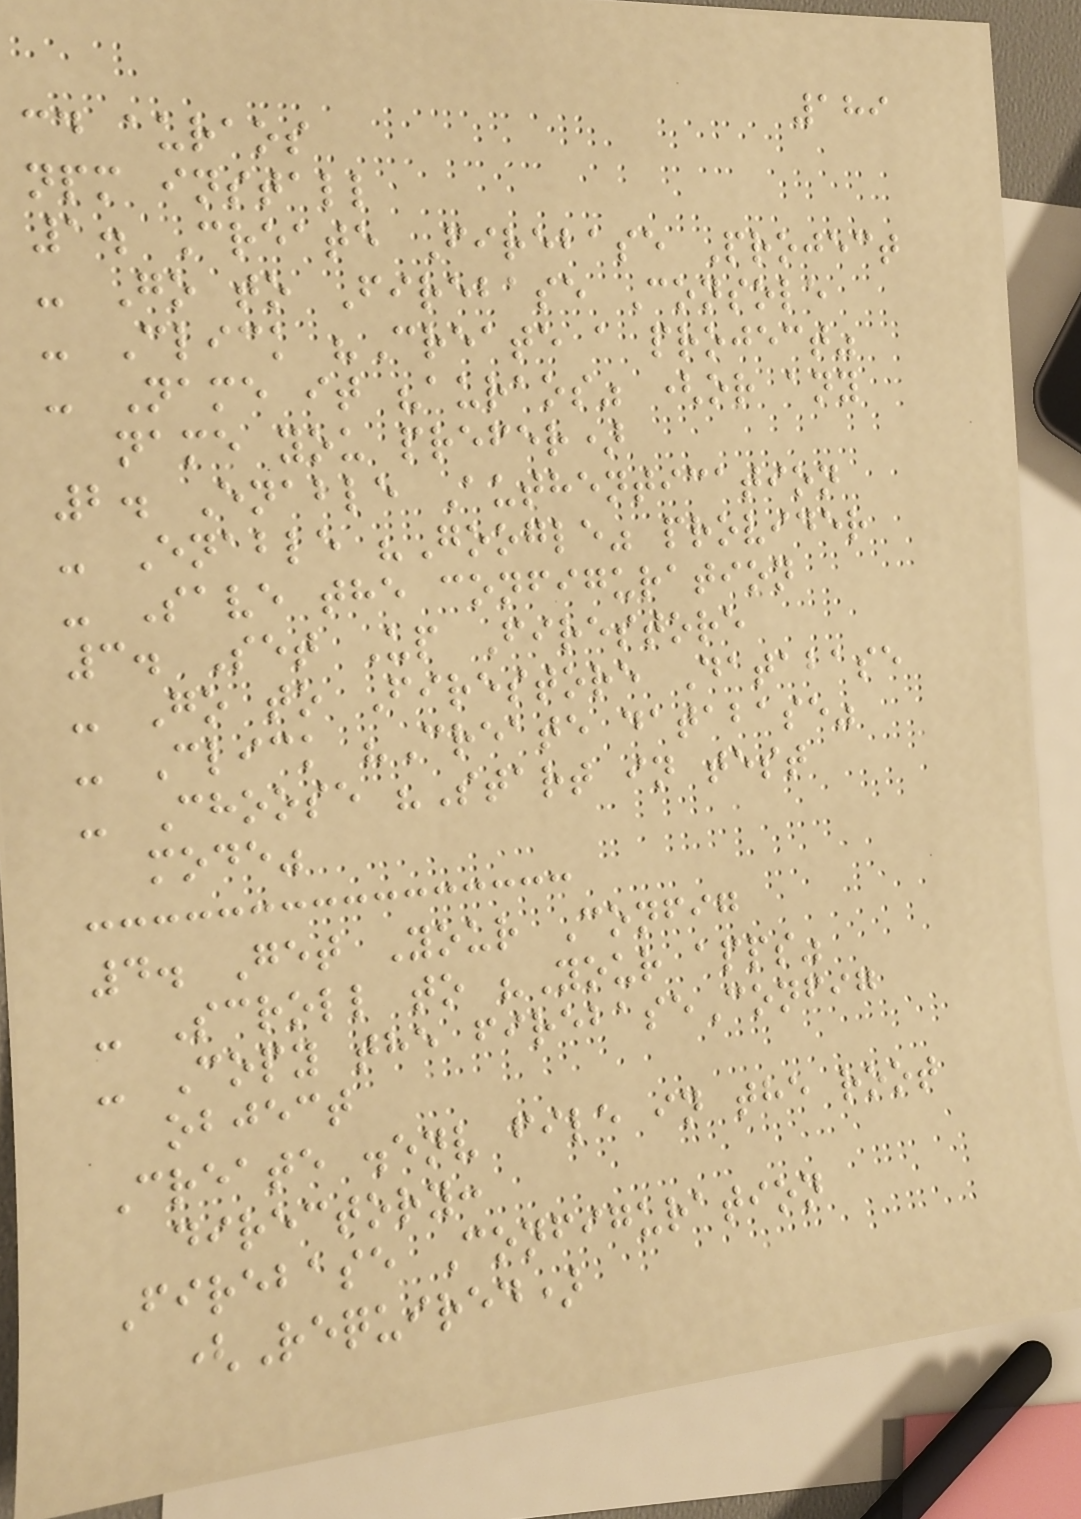189
cd auraos
npm install
1. Create Firebase Project
- Go to Firebase Console
- Click "Create a project"
- Name it "auraos" (or any
name you prefer)
2. Enable Authentication
- Enable "Google" provider
- Save the configuration
3. Set Up Firestore
- Go to Firestore Database
- Click "Create database"
- Choose "Start in test
mode"
4. Get Your Config
- Scroll to "Your apps"
- Copy the firebaseConfig
object
Create .env file in the root
directory:
Firebase Configuration
(Required)
